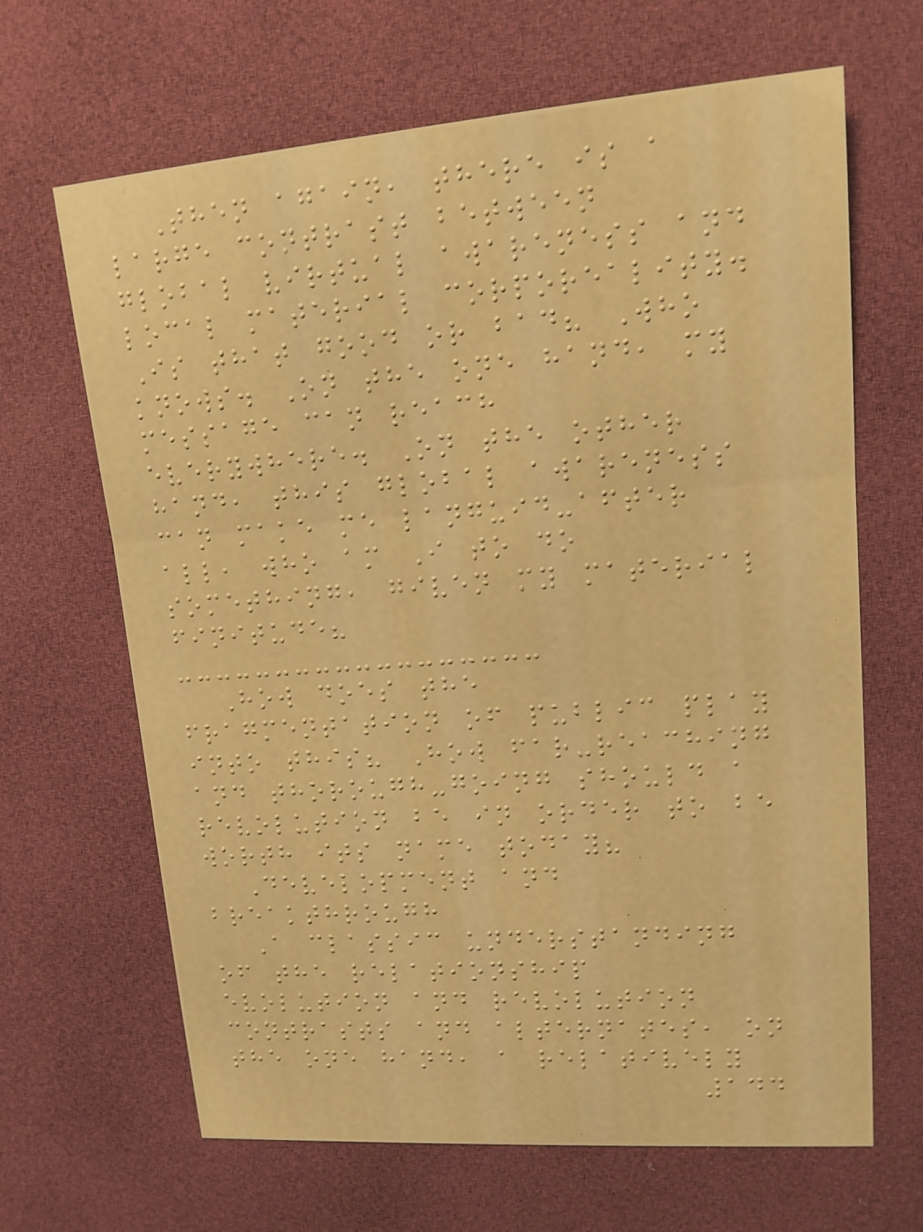Then again, there is a
large contrast between
global virtual awareness and
local material corporeality.
Is that good or bad? Who
knows. On the one hand, my
message can reach
everywhere. On the other
hand, this global awareness
can make me languid-after
all, who am I to do
something, given my material
finitude?
How does the
fragmentation of public play
into this? How far-reaching
and thorough-going should a
revolution be in order to be
worth its name today?
Development and
breakthrough
A classic understanding
of the relationship
evolution and revolution
contrasts and alternates, on
the one hand, a relatively
144
